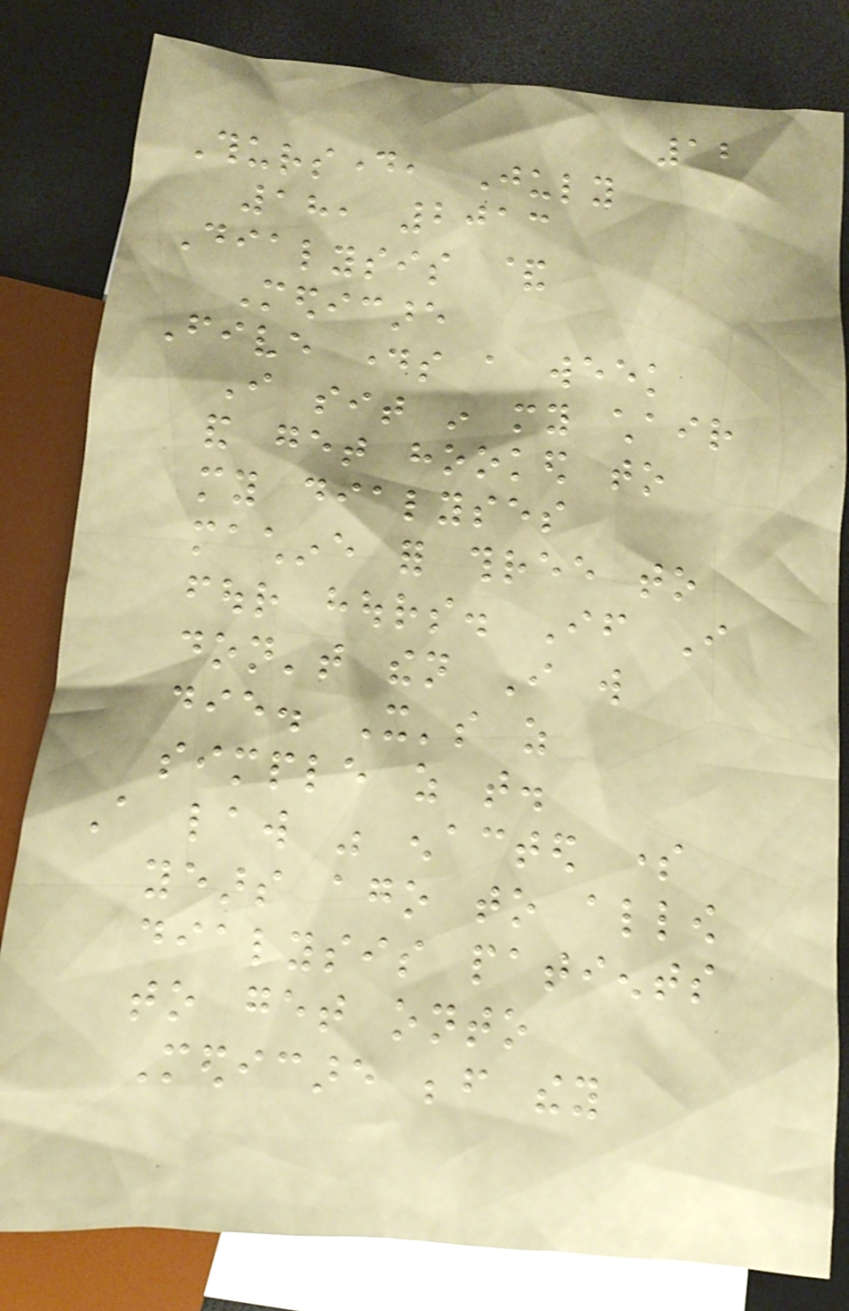12
Thursday, July
18, 2013
Dialysis &
Medicare
Five days a week
I sit in my chair
and get hooked to
my dialyses
machine for three to
four hours. If I
don't then I will
die. It's as
simple as that.
A law was enacted some
years ago to allow
dialysis patients
to get onto
Medicare before they
